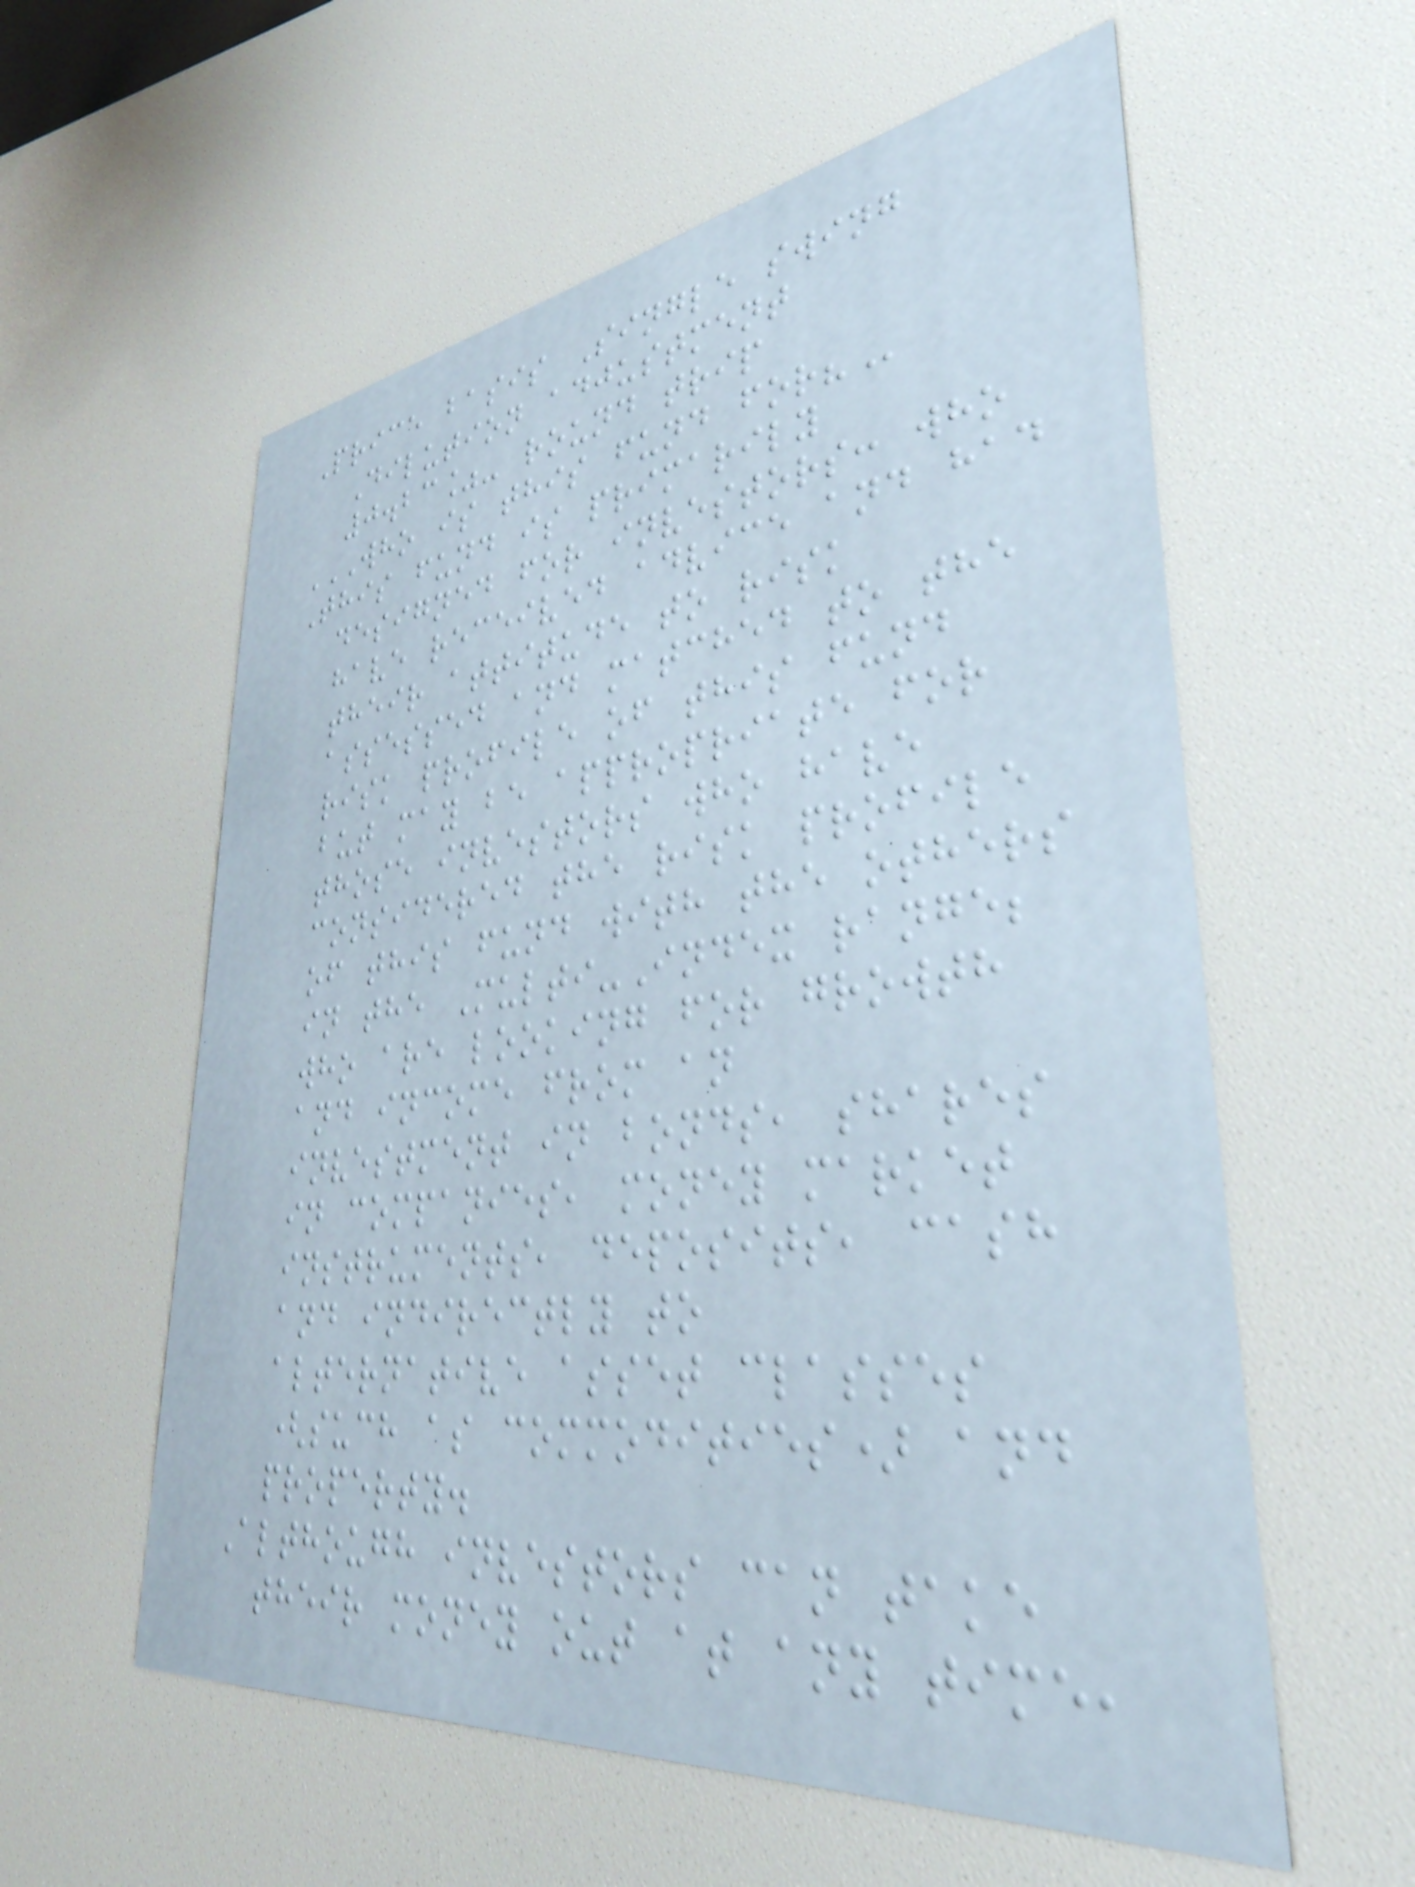Price basis Single swing
Dilution adjustment
0.23%- round trip
WHO IS THIS FUND FOR?
This fund is primarily
designed for investors: who
have received advice and had
their attitude to risk
assessed and matched to the
risk profile of this fund
but may be appropriate for
those investors who have
considered the risk profile
of this fund with the others
in the Multi-Index range;
who are looking for growth
and income from an
investment in bonds, shares
in companies, money market
instruments, deposits, cash
and indirectly to
alternative asset classes
(such as commodities) and
property.
Although investors can take
their money out at any time,
